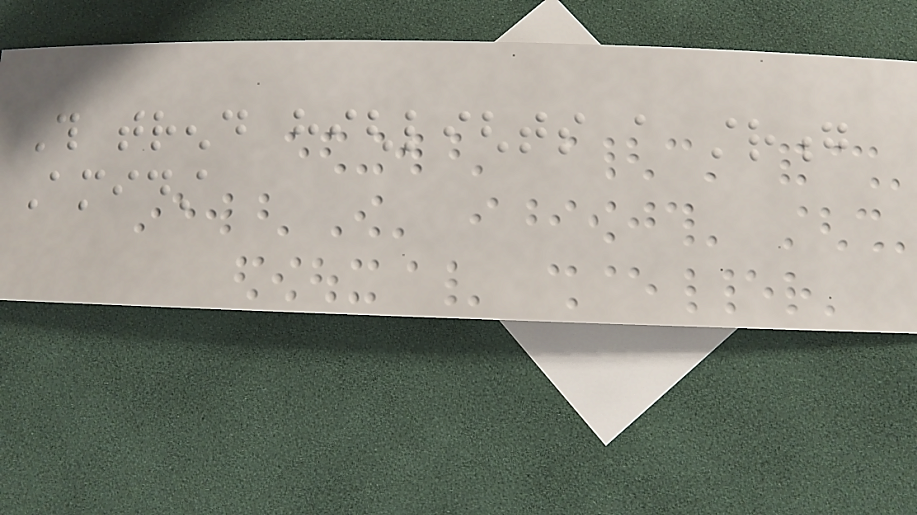This trend highlights a strong
Amidst
